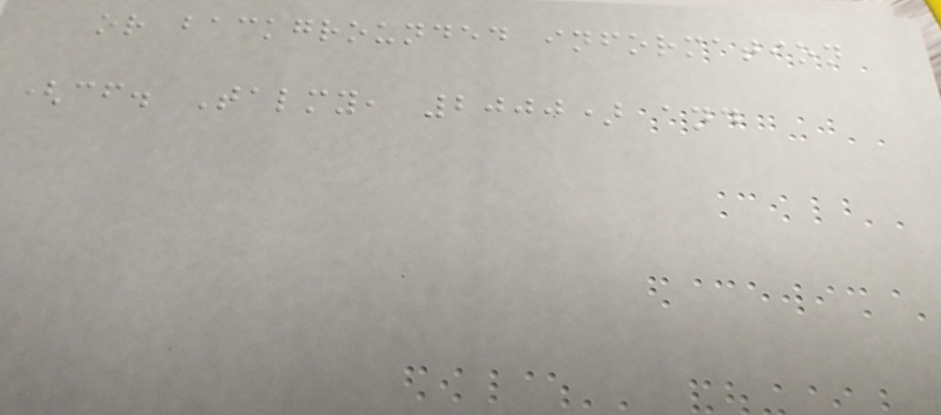or backgrounded information
(cf. Talmy, 2000) and
